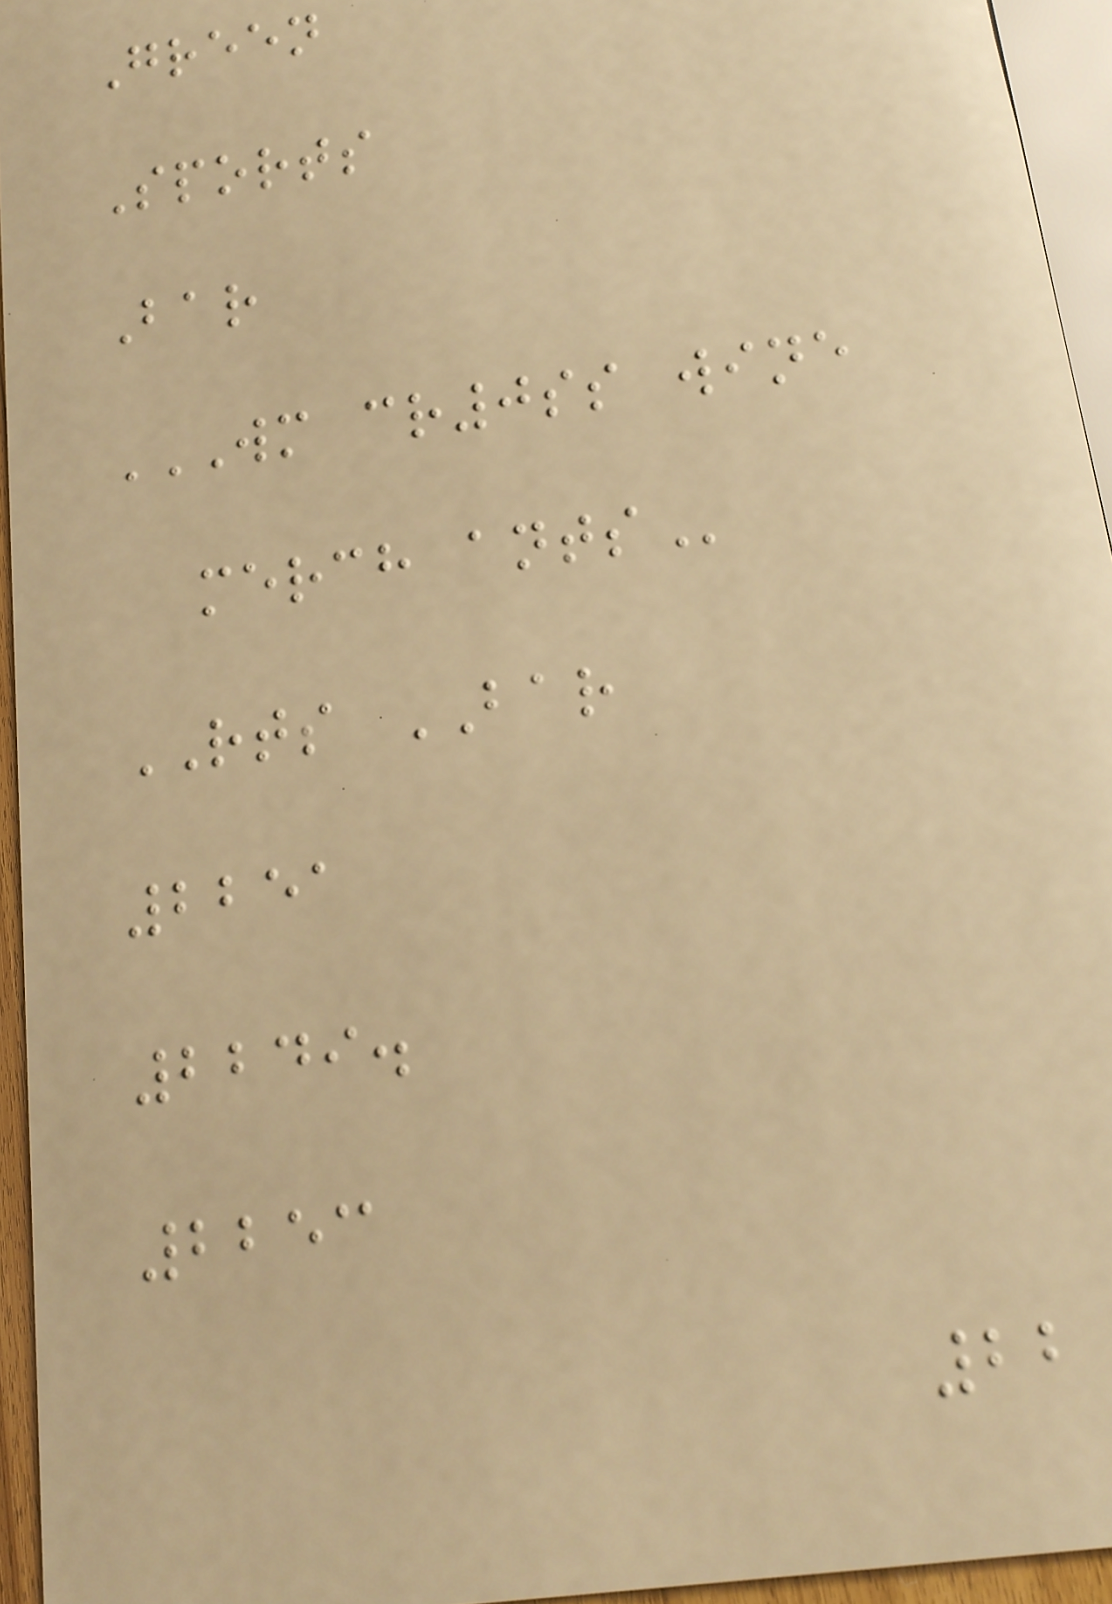Green
Sports
Bar
WM CR0SS WINE
MERCH ANTS
RTS BAR
2251
2249.
2253
22
